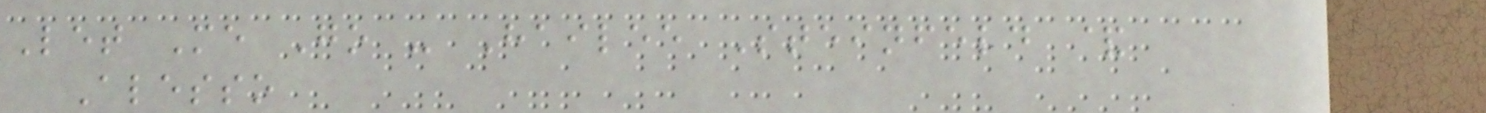Let Me Go - Hailee Steinfeld &
Alesso
